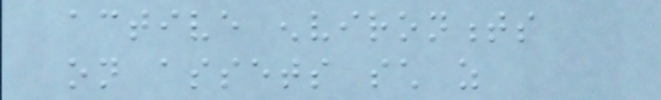active environments
on assets such as
